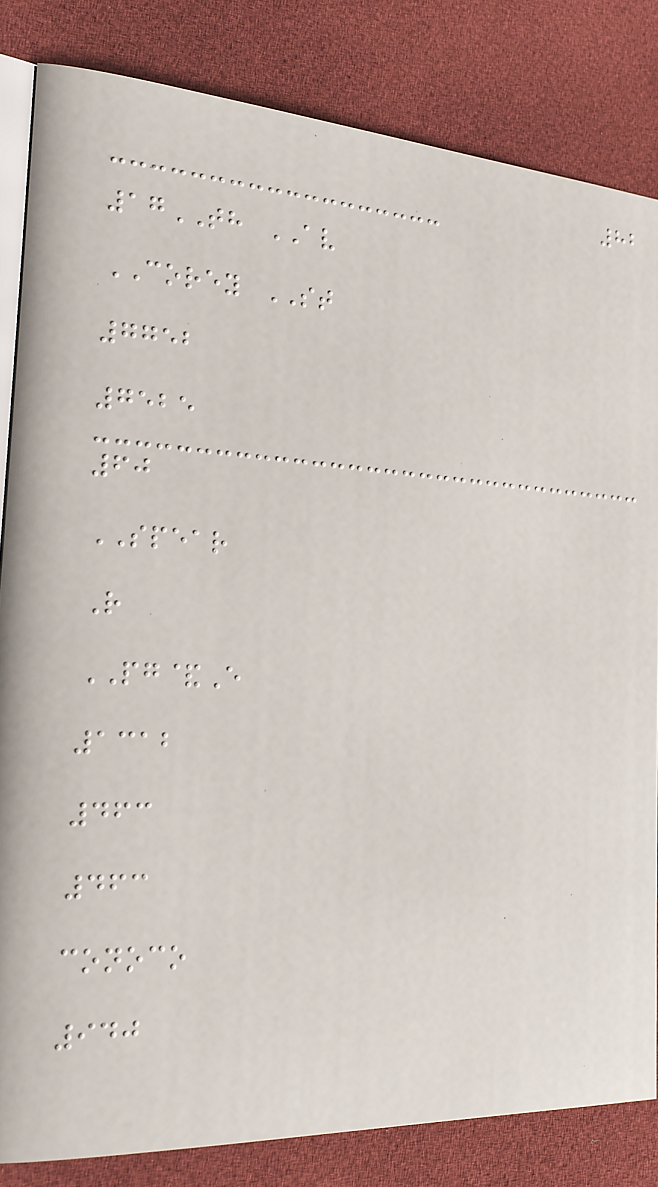82
17TH AV
COREY ST
7752
7525
60
SPEAR
R
PG&E
1312
463
463
conoco
940
